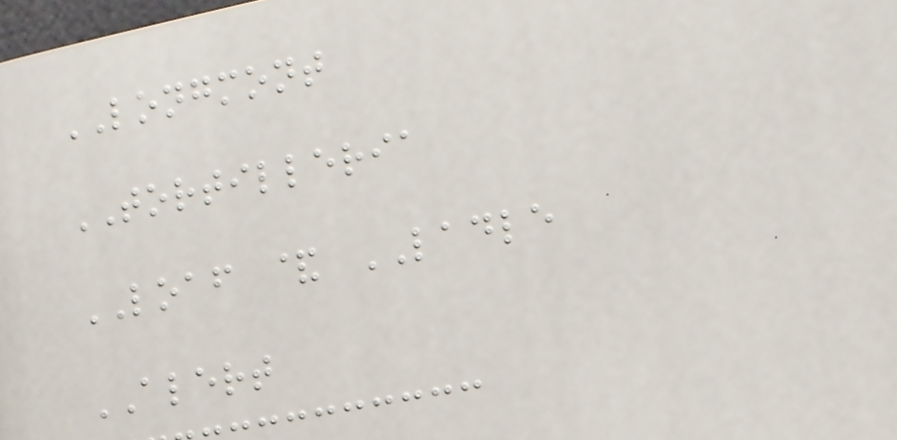LONGMONT
TORTILLERIA
LOAF & LADLE
ALERT
